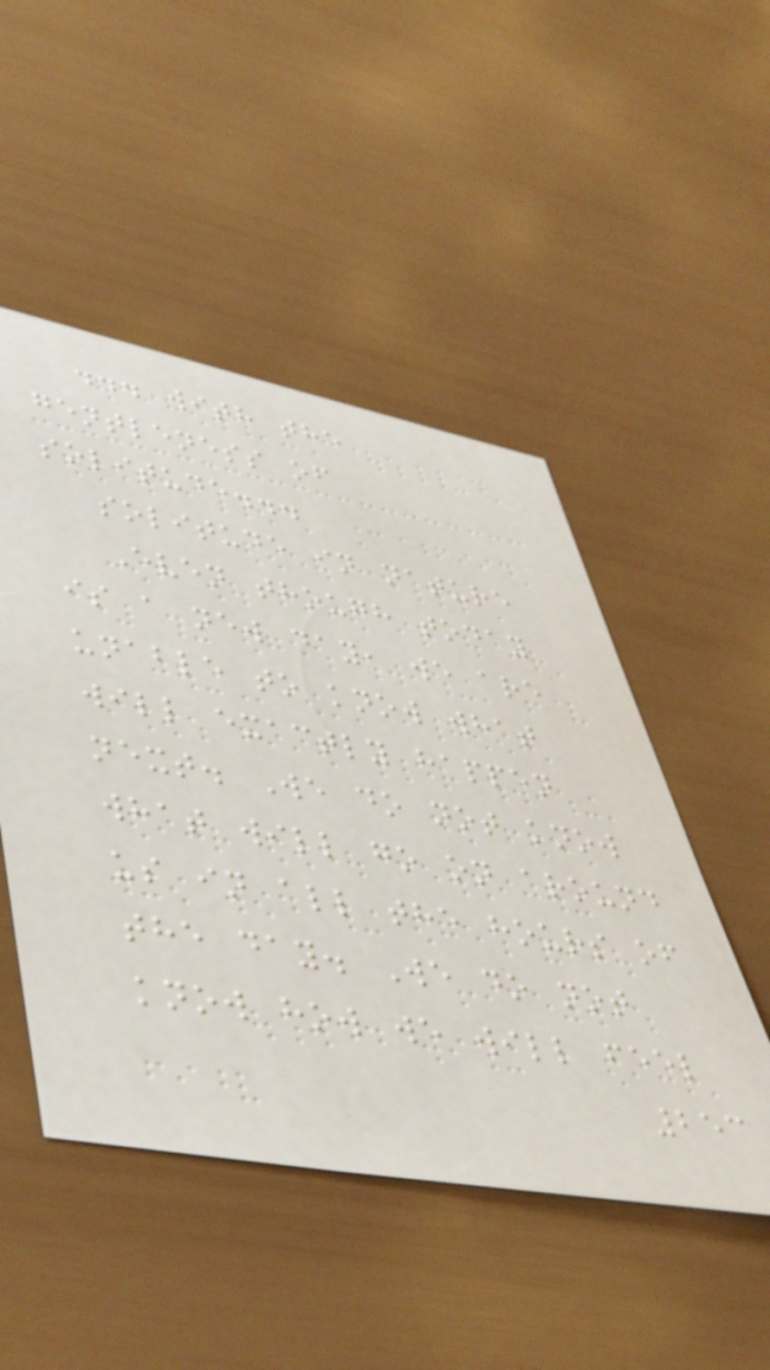... with the
gentleness of
solitude...
solitude in nature
Even though today
is a new day, we are
unable to know what
will exactly happen
next. We do not know
what will go on around
us in all the hours of
the day. We do not
know how we will feel
253
